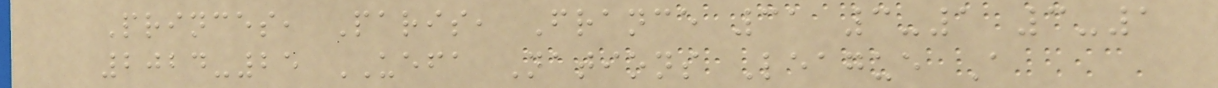Princes, Paris, France 31 3-1 3-1
2024-25 UEFA Nations League A
